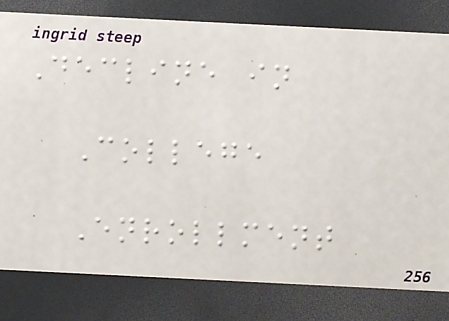Decline in
College
Enrollment
